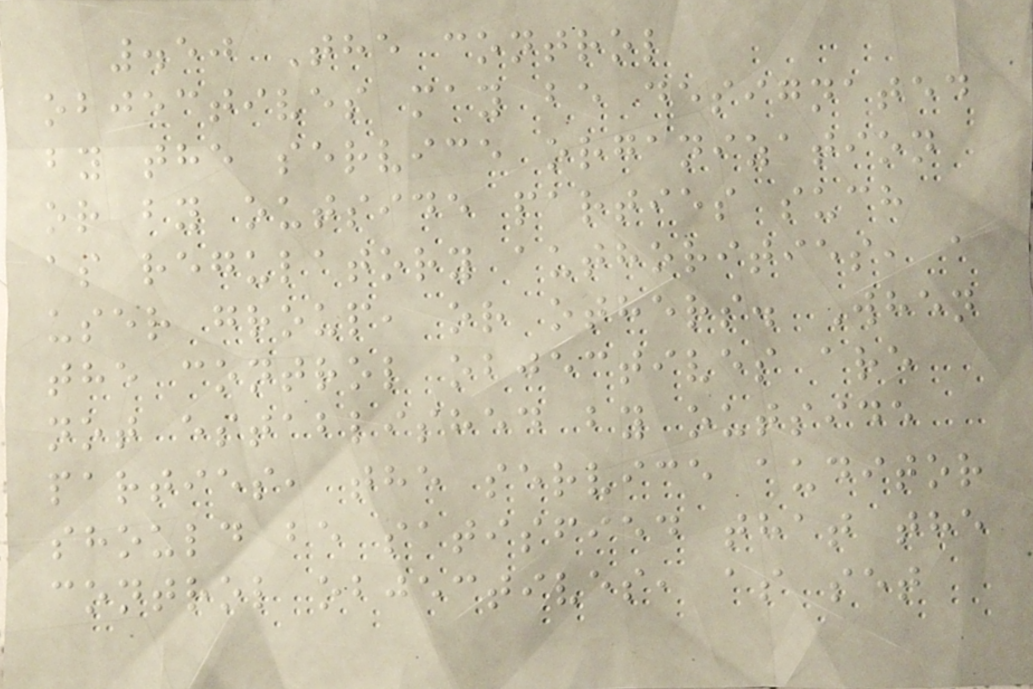.50 The control
objectives may be designated
by the service organization
or by outside parties such
as regulatory authorities, a
user group, or others. When
the control objectives are
not established by outside
parties, the service auditor
should be satisfied that the
control objectives, as set
